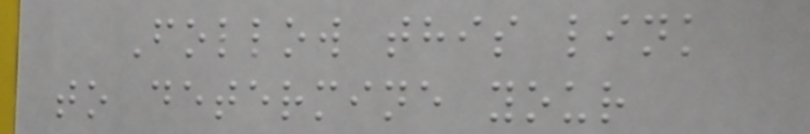Follow this link
to determine your
